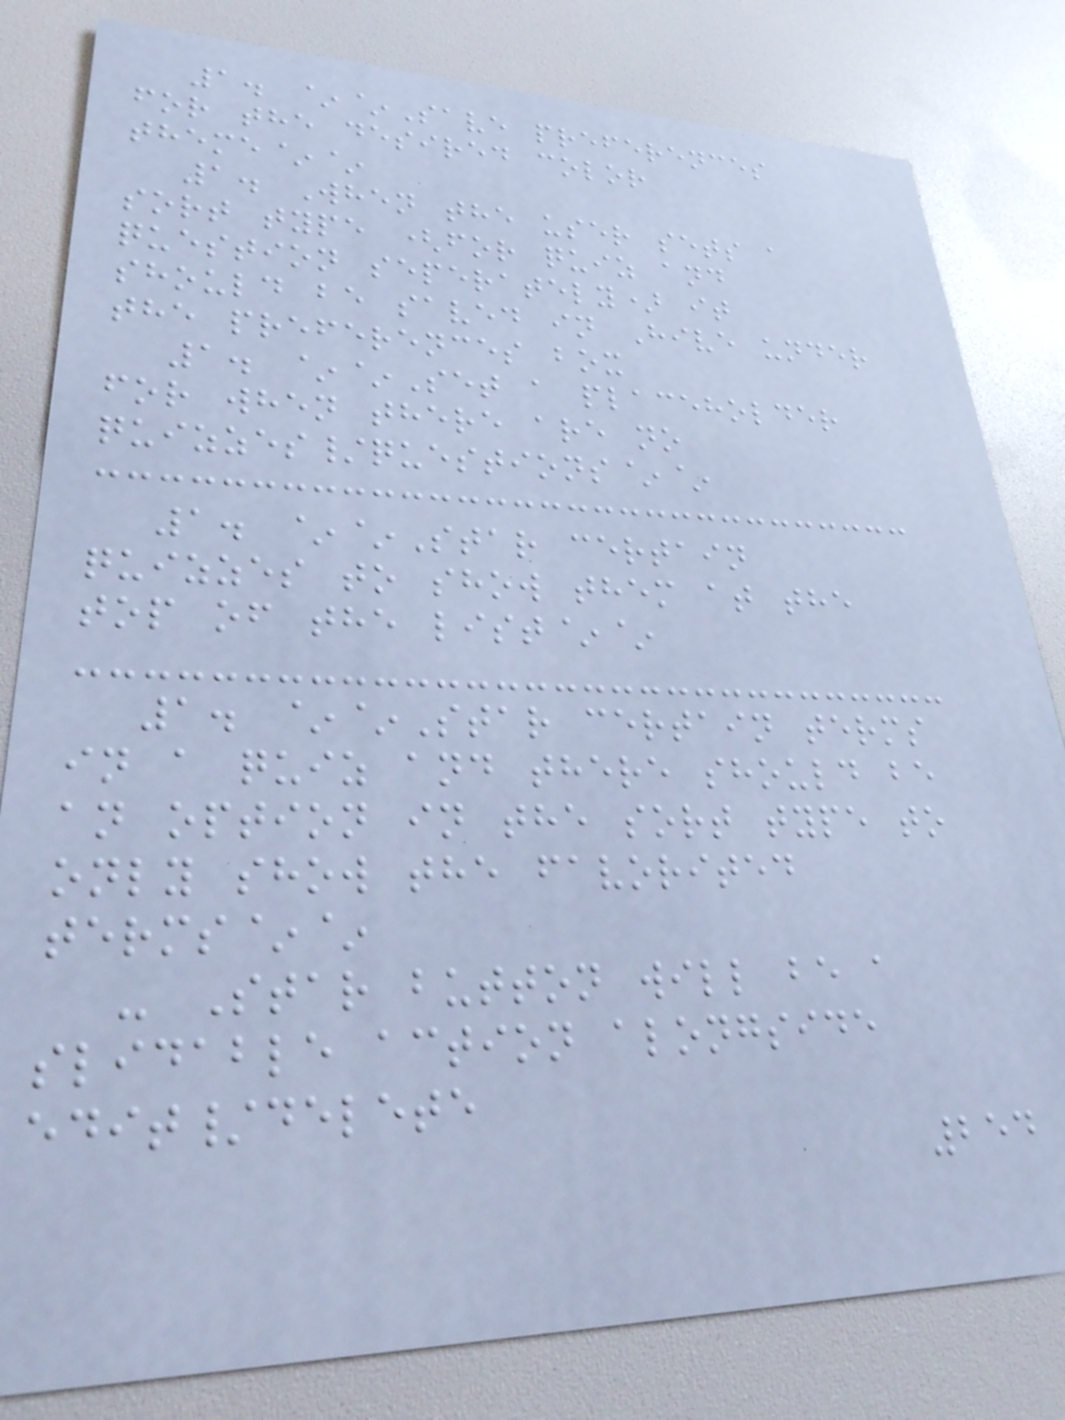1. ~~Save preferences
for the desired color
theme~~
1. When the user sets a
sort type (for quiz and
question seperately) it
should be saved in Hive under
the preferences box
1. ~~Set a placeholder
for when there are no
quizzes/questions~~
1. ~~Star certain
quizzes to show them at the
top of the list~~
1. ~~Star certain terms
in a quiz and there should be
an option in the sort type to
only show the favorited
terms~~
- Star button will be a
slidable action alongside
edit/delete
254
